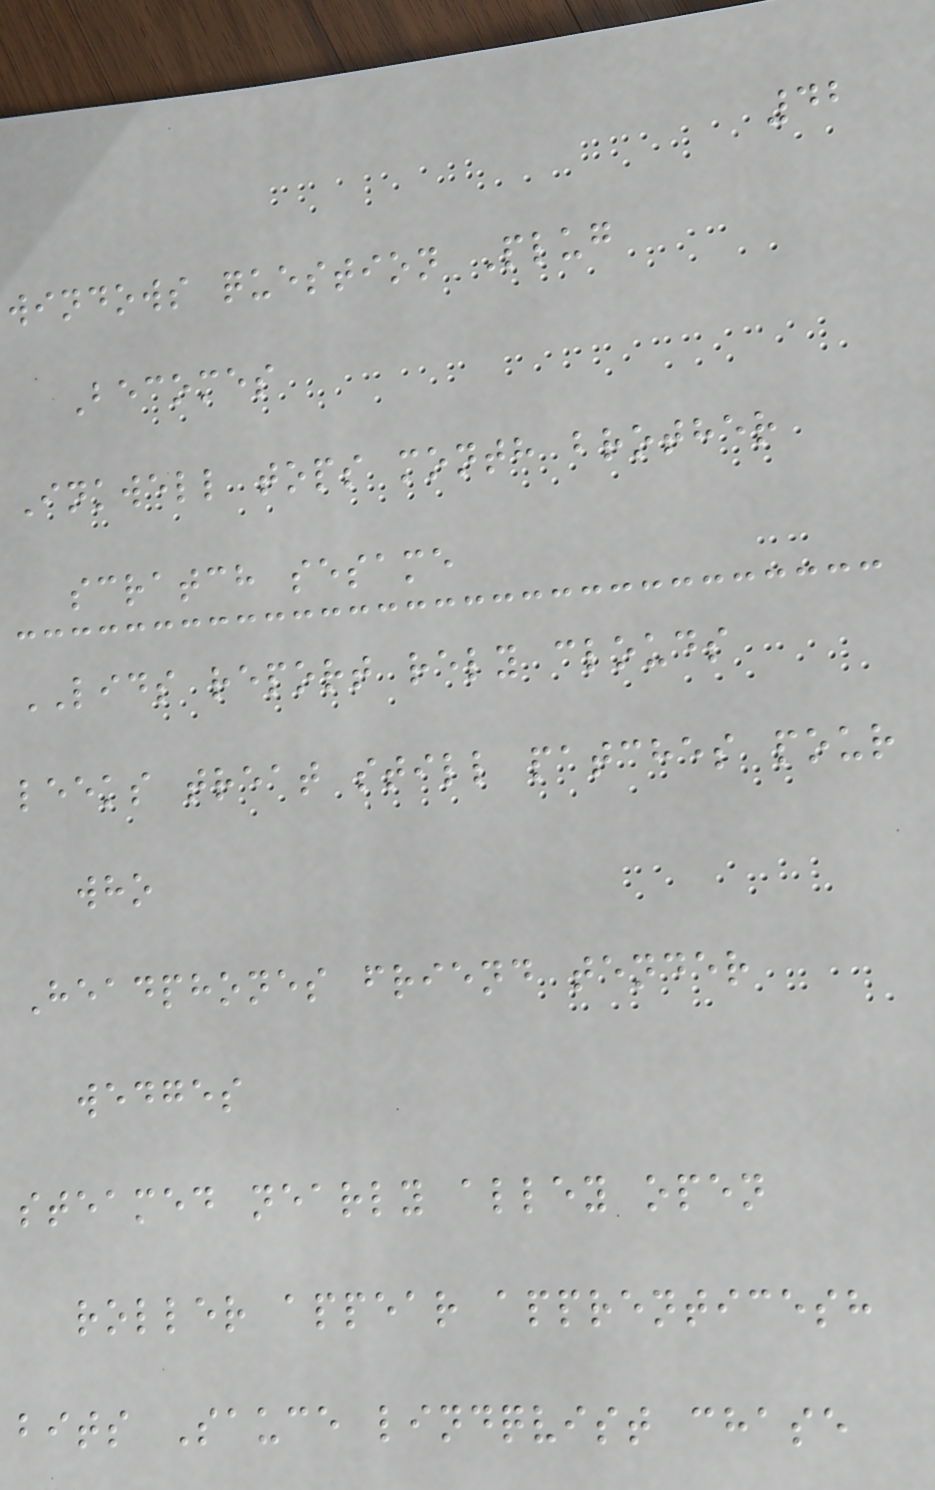42
windows question Plug
Becomes
Inkwell tops month brother
scratch sesame
LIDS report rely clouds
leeks treat still patches pour
who
Headphones friend tender
wedges
steamed nearly alley open
roller appear apprenticesh
bits Sauce lindqvist chase
